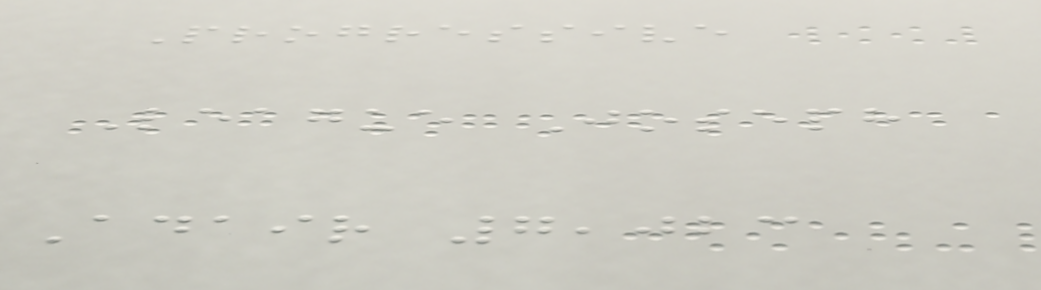Progressive
League Joseph
Adair 7,023
